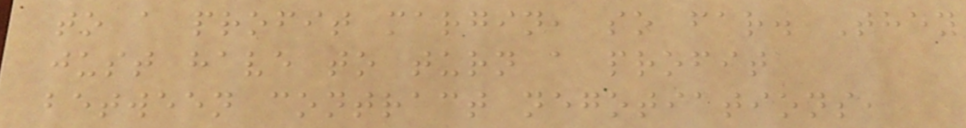to a profit margin, so far. They
just have to turn a profit
between contract negotiations,
